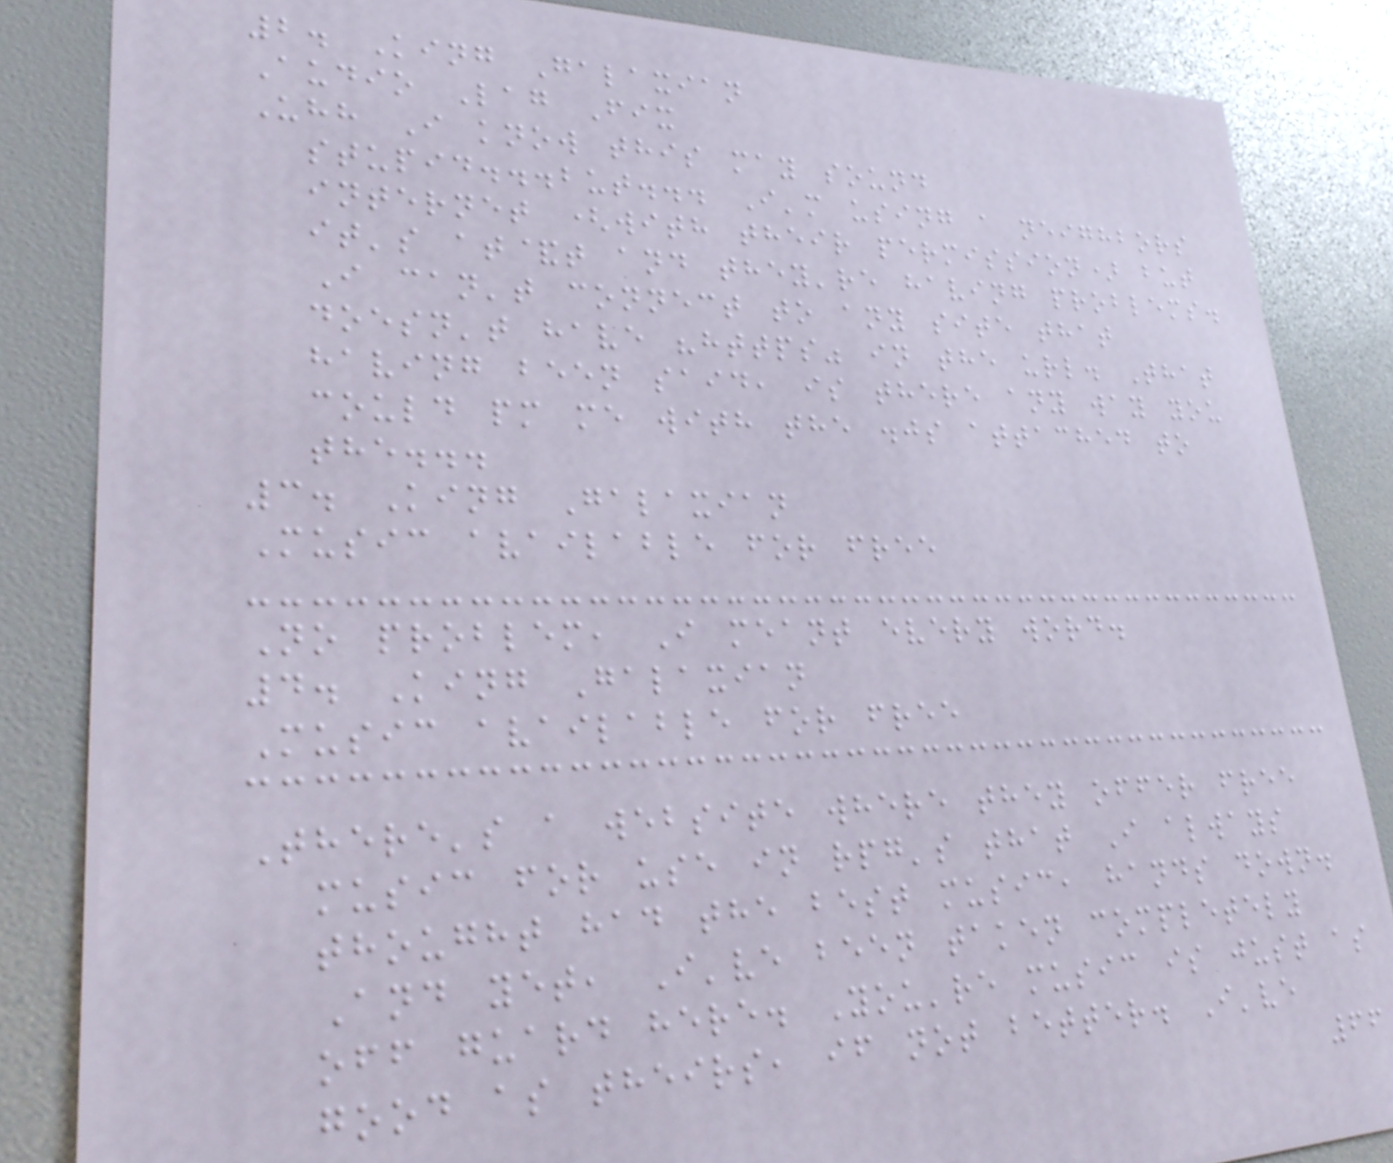2. King Galaxian
Audio Lag Fix
Uhh I know this may sound
stupid...but... I'm using a neighbors
internet (with their permission) but
it's at&t and they're having problems.
I can't connect to any site that
doesn't have "https" in the url. That
having been said, is there any way you
could pm me with the .js attached to
the...
3. King Galaxian
Music available for free
No problem, I meant every word.
4. King Galaxian
Music available for free
There's a website where they offer free
music for use in rpg's that I always
thought had the best music, hands down.
And yet, I've been taken completely
off guard here. You're music is just as
good as theirs, if not better. I've
66
